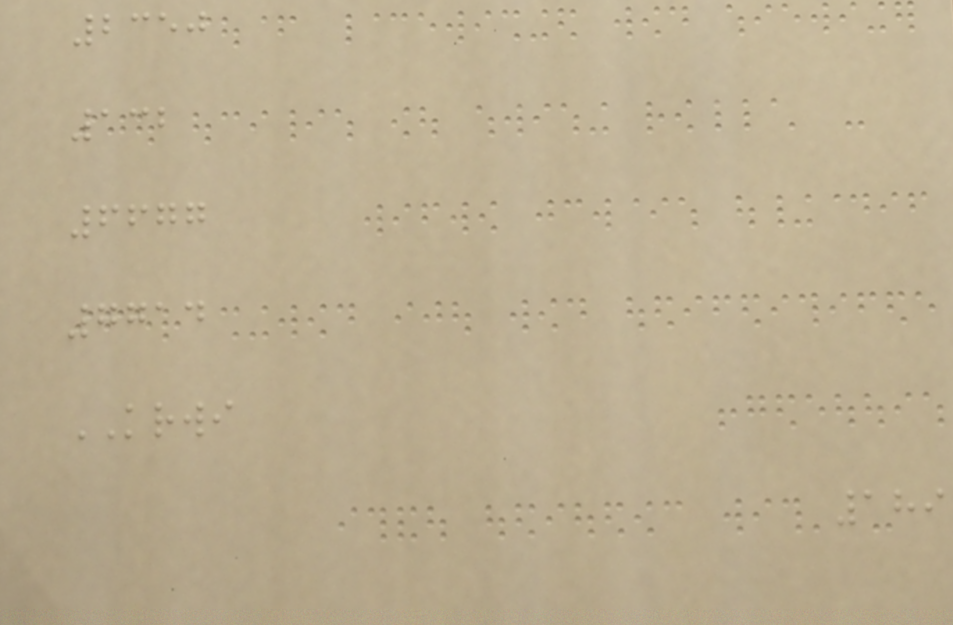2350
132
6677
7714
KRWI
189
